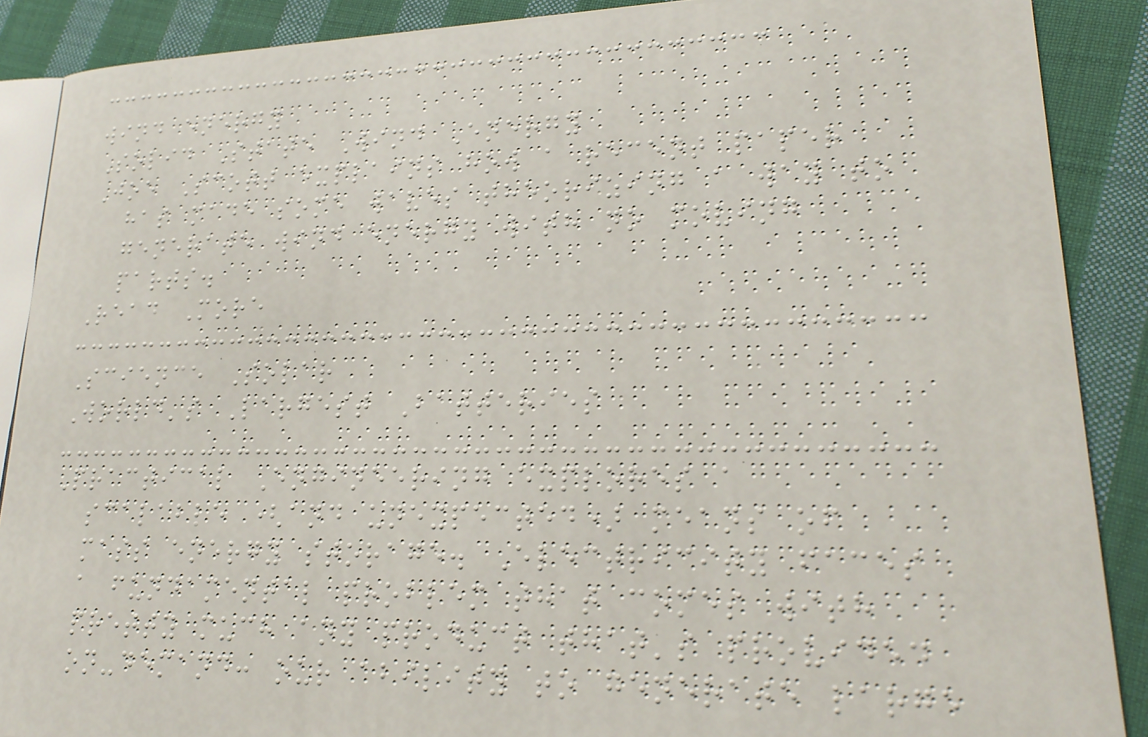wind energy
Solid State Wind Energy
Joe Scott explains how a recent paper
has made some waves theorizing a way to
generate wind energy with no moving
parts.
Read More
Science Solar
World's Largest Batteries
Practical Engineering explores a
scalable (and unexpected) means of
mass energy storage. Electricity faces
a fundamental problem that comes with
pretty much any product that's provided
on-demand: our ability to generate large
